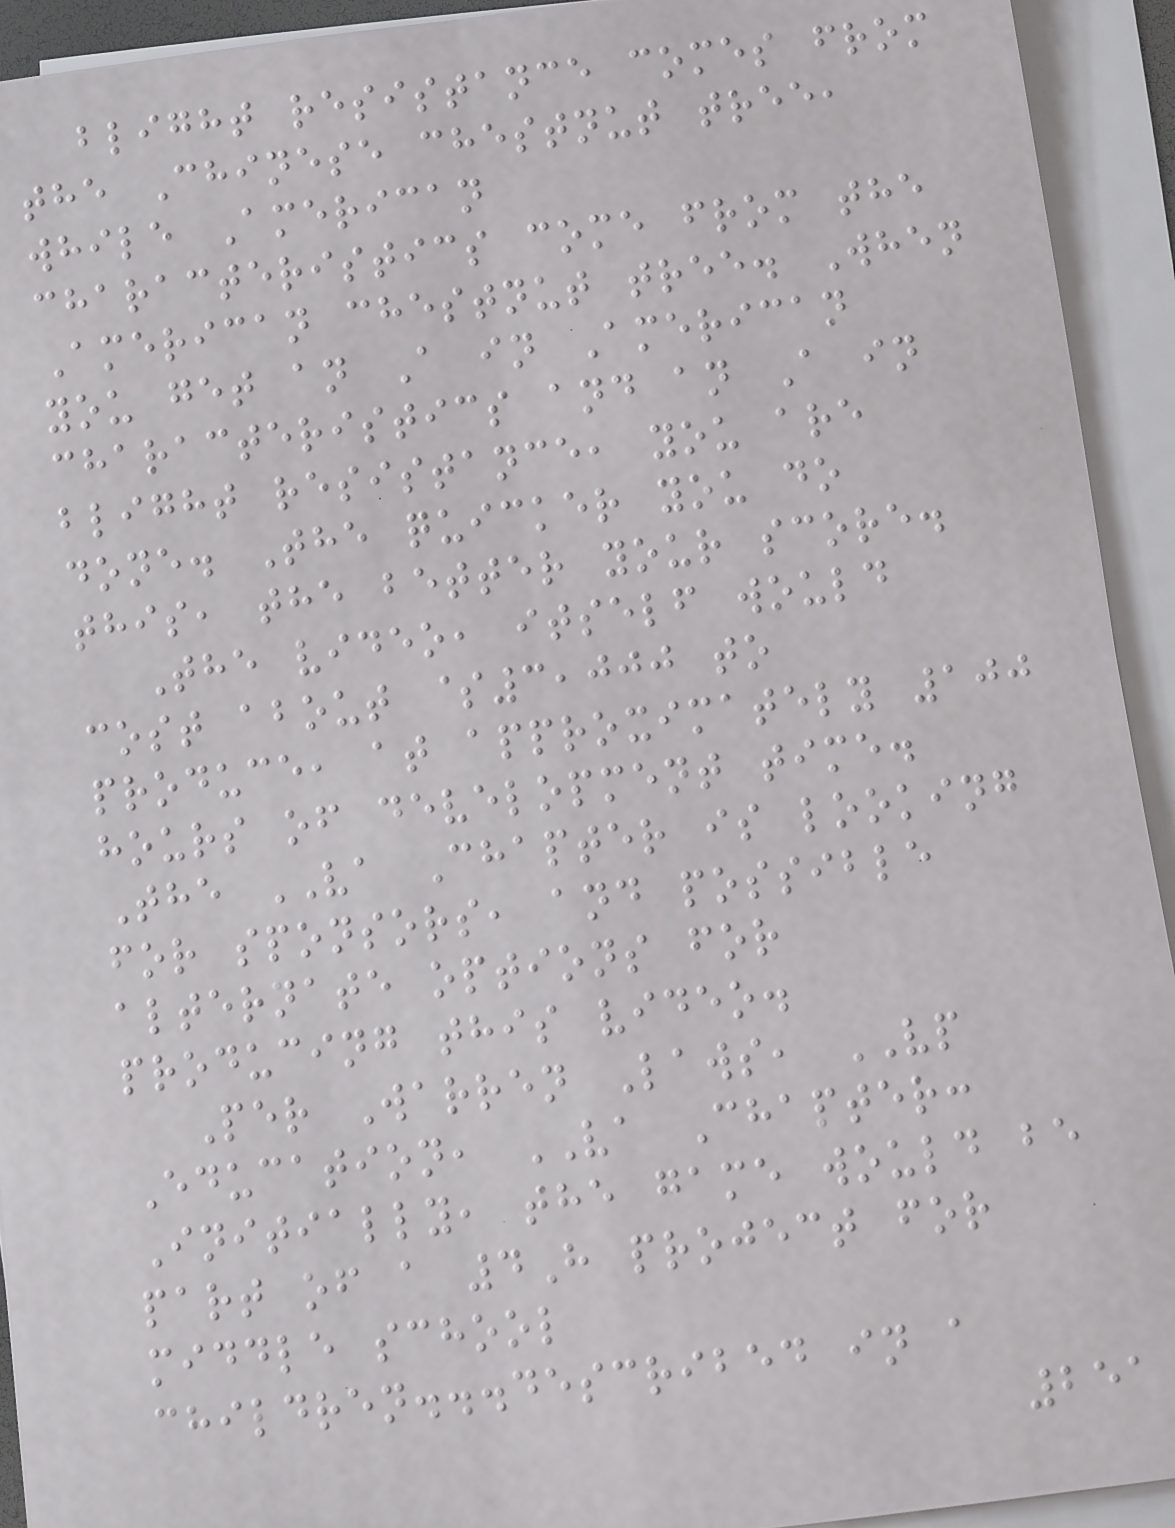blight resistance comes from
the Chinese chestnut tree,
while American
characteristics come from the
American chestnut tree. When
you get an A in American
characteristics and an A in
blight resistance, you are
done. The quicker you do
this, the better your score.
The video, itself would
cost about $3,000 to
produce, at approximately 100
hours of development time.
The VA Chapter is looking
for sponsors, and possible
alternate options for
producing this video.
Per Warren Laws, VP
Education, VA Chapter:
Initially, the game would be
part of a 4H project for
middle school
children...described in a
251
